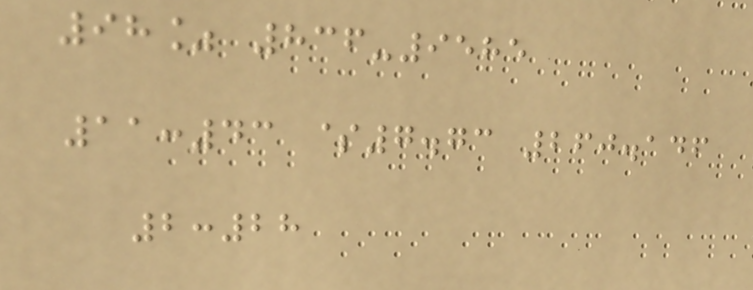98% 836-9585
11:43 $7.73 260.146
2:28
